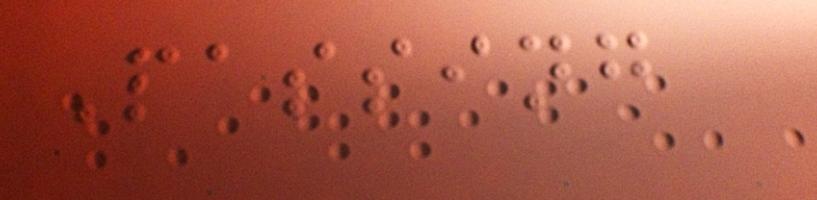Passing
